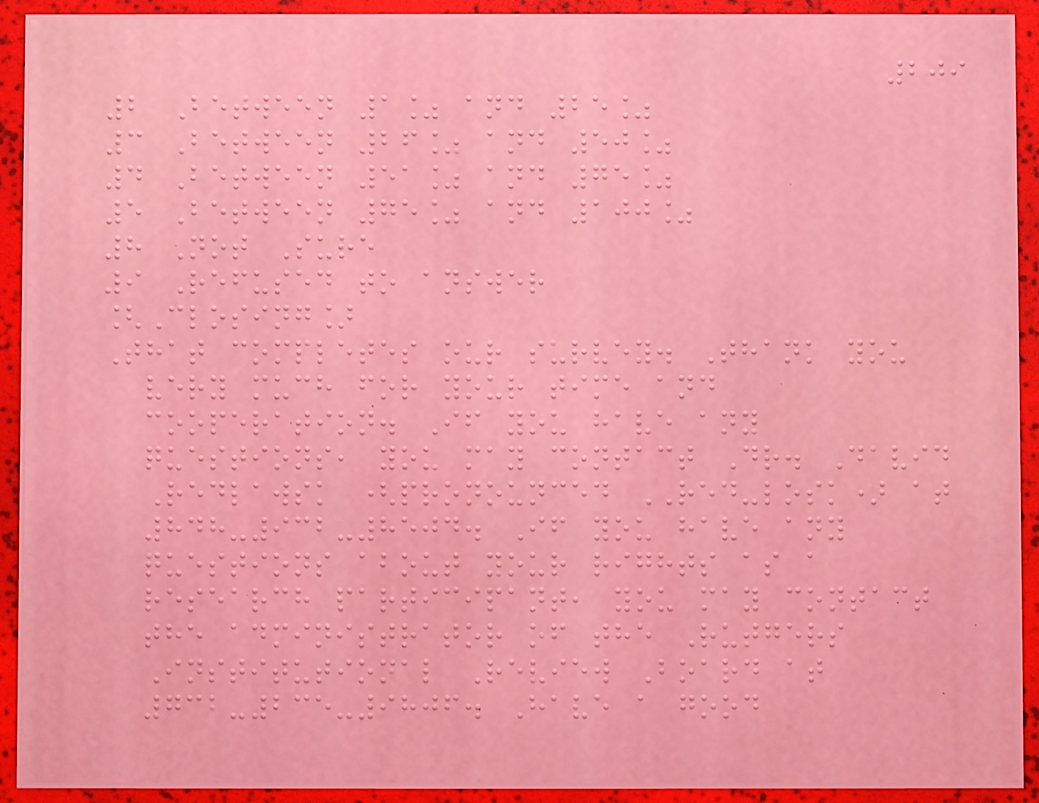209
2 Between 1% and 25%
3 Between 26% and 50%
4 Between 51% and 75%
5 Between 75% and 100%
8 Not Sure
9 Refused to answer
[Closing]
That completes our survey. Thank you
very much for your time and
cooperation. If you have any
questions, you may contact Dr. David
Redlawsk (pronounced RED-losk) at
848-932-8504. If you have any
questions about your rights as a
research participant, you may contact
the administrator of the Rutgers
Institutional Review Board at
732-235-9806. Have a good
